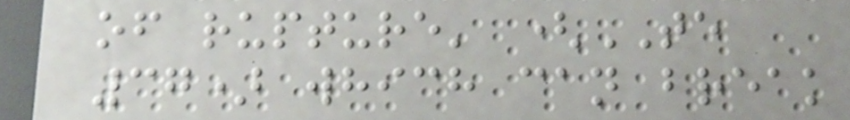of rupture' (TE
37) which can break
